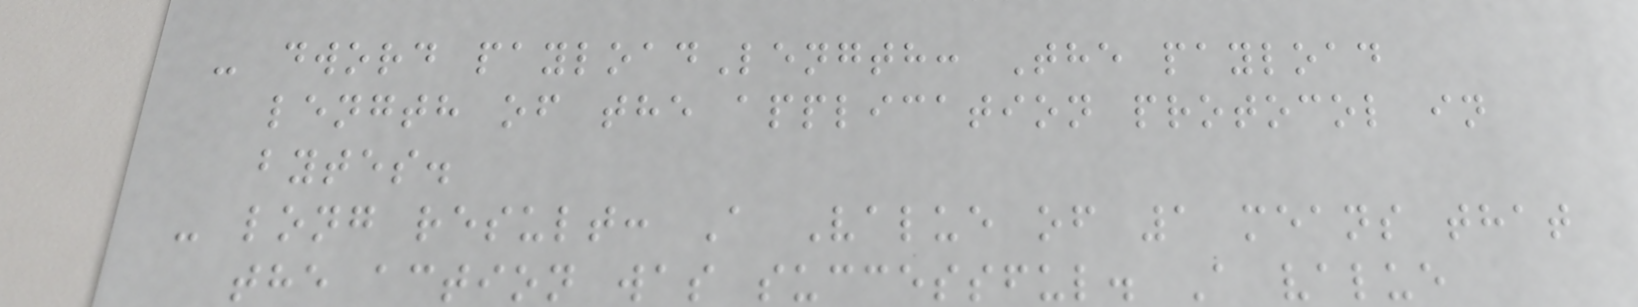- dword payloadLength: The payload
length of the application protocol in
bytes.
- long result: A Value of 1 means that
the action was successful. A value
